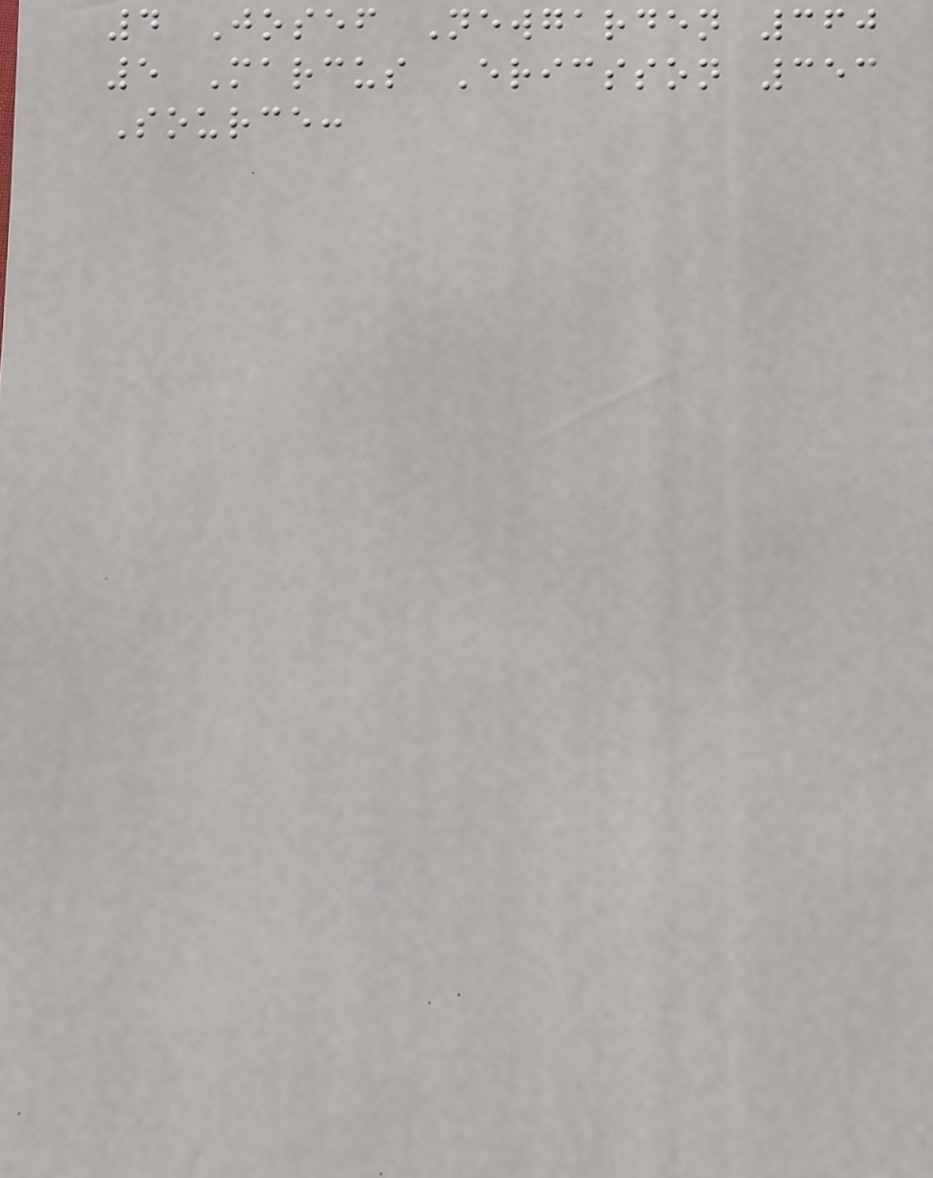4 Josef Newgarden 360
5 Marcus Ericsson 353
Source:
